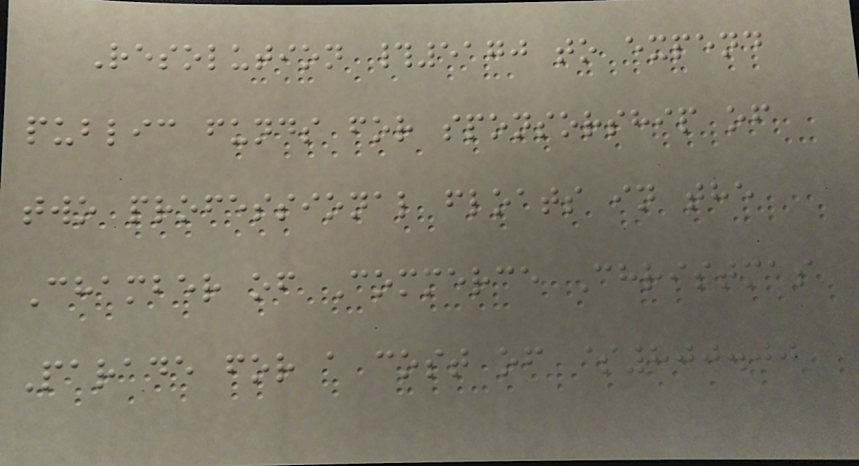Resolution #5170 to expend
public funds for sponsorship of
two professional floats in the
Chamber of Commerce Christmas
Parade for a cost of $800.00
